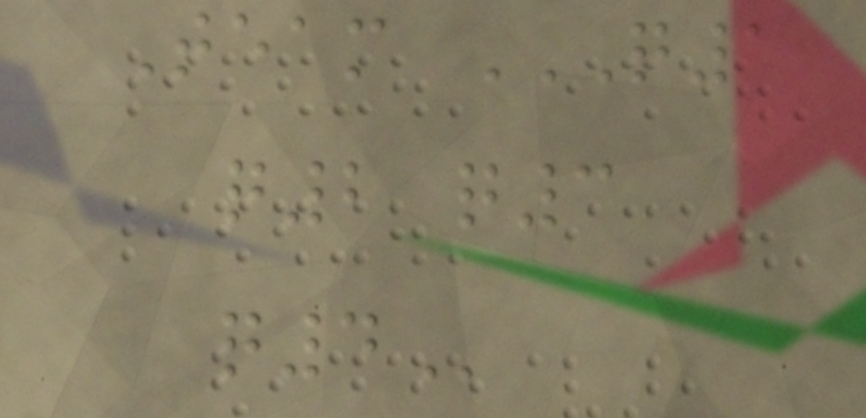Team Q1
Q2 Q3
Q4
